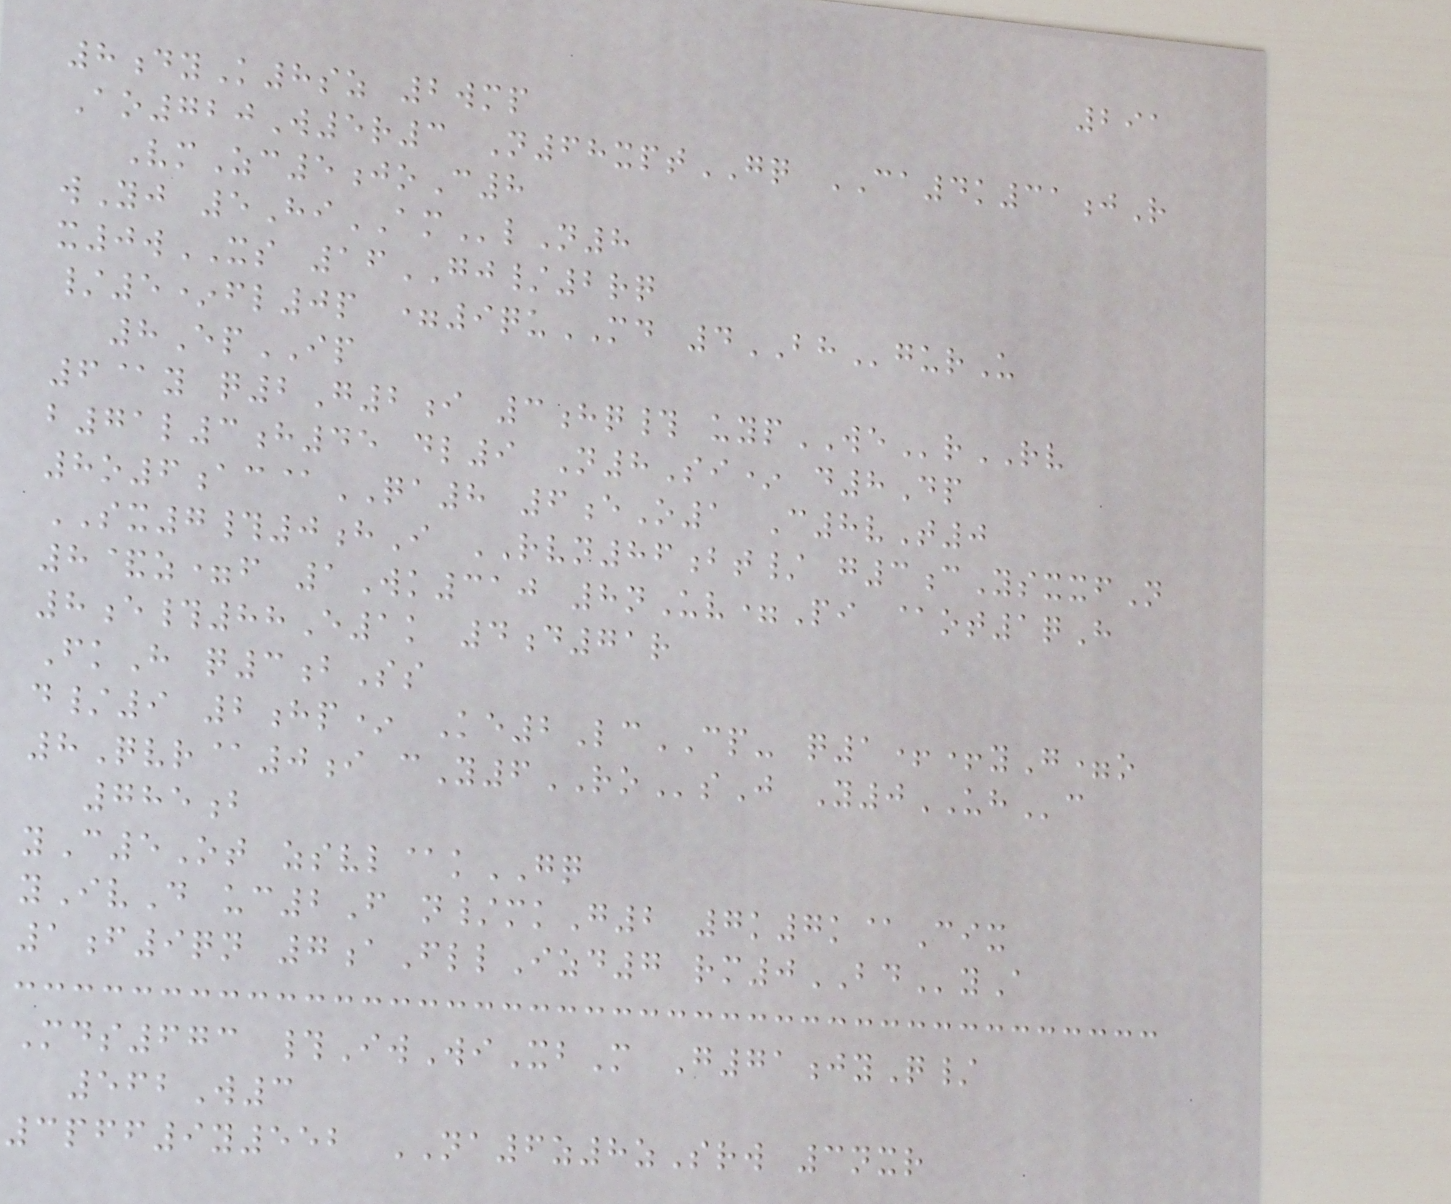291
8dyK8sz 2wmp
Ao720W5r3 N68xptGQ CA4k31jR
VmZc5joC8
wYj 5HiAMlN8
x0wXS 16GJ/2rq
/5*fl0p =9quMD 4BHgurU
8EpIP
6@y q2G2i 3hq# uypWErRV
b71l3h45 dl9 N8Si* d8Dp
8o6ac@QA8 6eO1 C8vT0
SX7#0hI RVN86bt/ g3cYsxxfN
8&z=f 1Wk310 8nUv=Pi @ot1qH
8e#88E1k 4d71r
FkH q3bSs
d/9 2hp* Ke2LcCP- q1++yG=o
8Qvr@0i cY6ROsJ Y0UHc
785b
yC5Ot zsvl@kGQ
yIvD uc2F n/mkG2 7k7k@Cix
1f9qn 7aFllIzd7 rm0BDyA
Mds673 #IwWiXbM G71jyQ/
562W3
3pff9y552 NA6z8zSrw 3nxr
